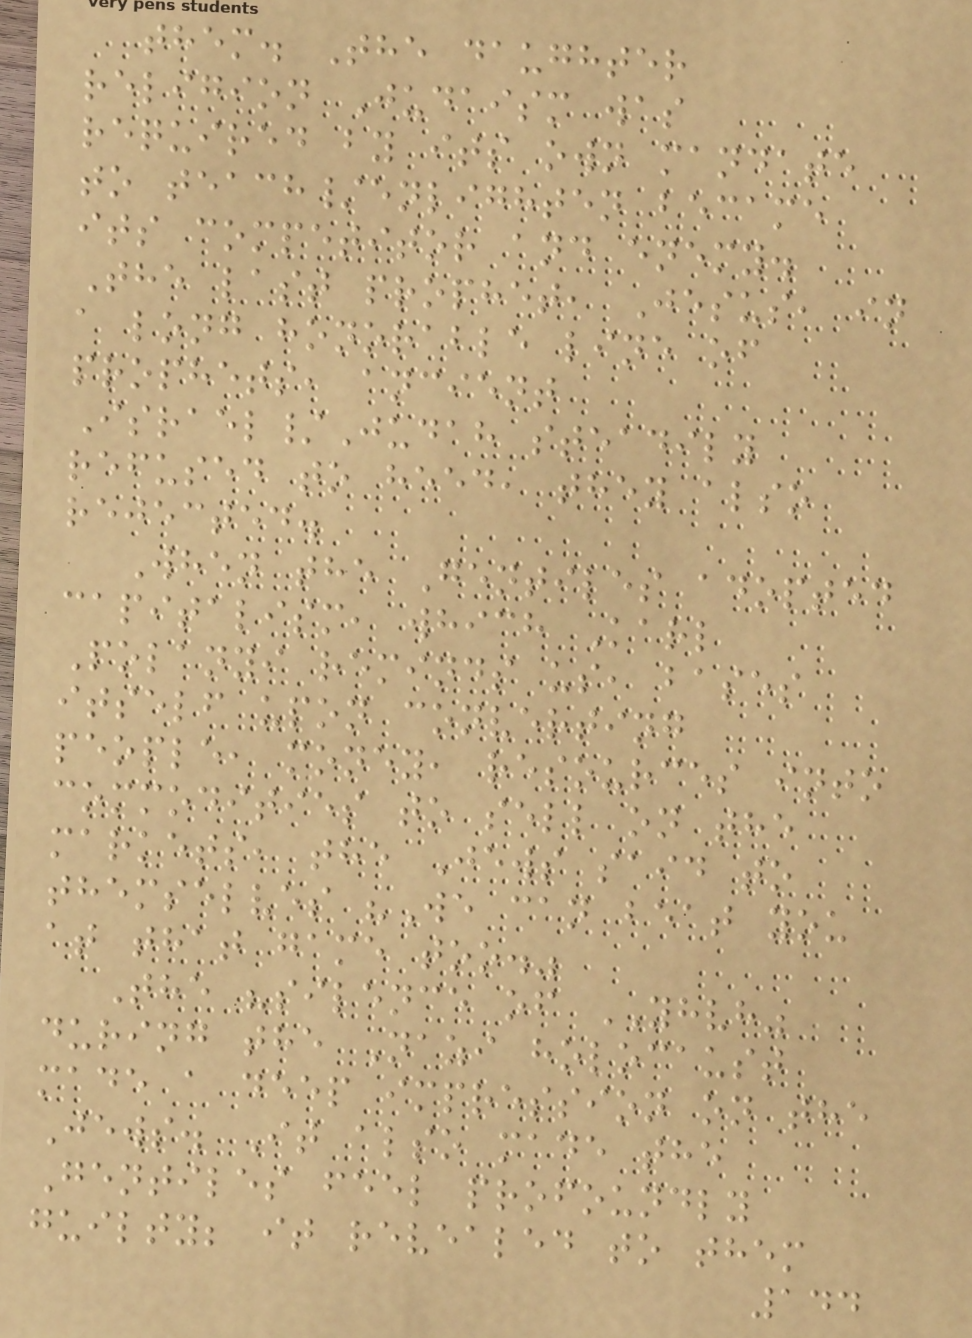them. The daughter
religion Judaism was
required by its own mandate
to teach/enlighten became
its competitor and enemy.
The last prophet, Jesus, in
a long honorable line of
prophets, ancient
Israel/Judah steadily
refused to heed, they also
rejected.
When the Gentiles adopted
capitalism, which Karl
Polanyi reminds us, bases
itself upon converting
people, money, resources into
commodities to sell on the
markets, the Jews said to
themselves "We can beat you
at that game too."
The "silence of YHVH"
during the Nazi holocaust
made a deep impression on the
Jews. It also made the
Gentiles feel profoundly
guilty; it revealed to them
144
